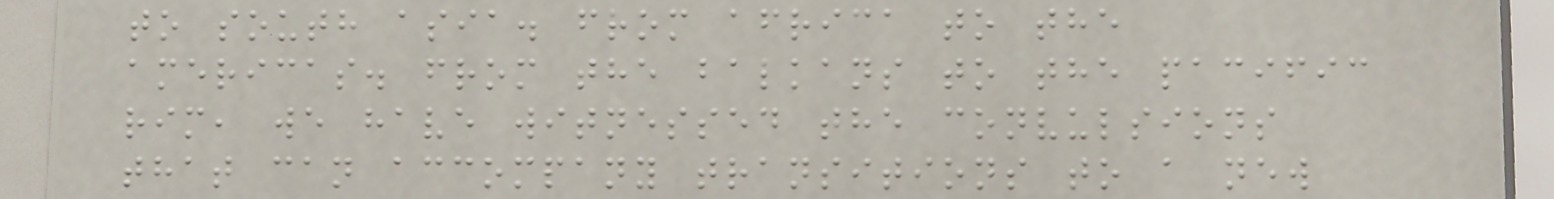to south asia. from africa to the
americas. from the balkans to the pacific
rim, we have witnessed the convulsions
that can accompany transitions to a new
